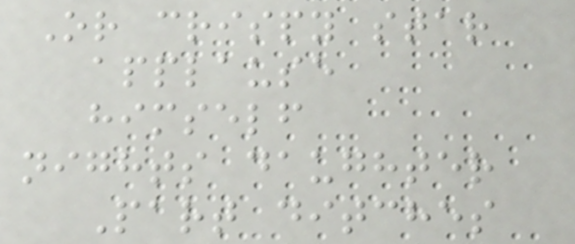Or crispy star
applause
himself
nights daughter
Part ditches
